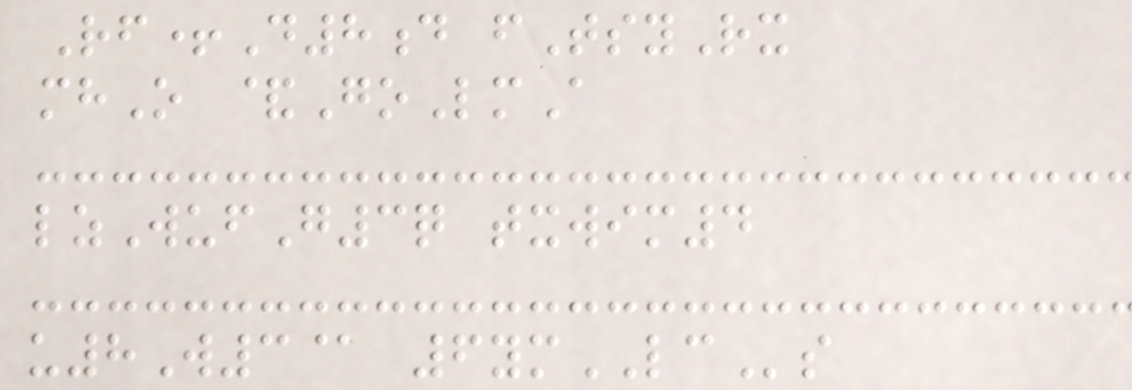Rf+D8d fTsyRx
mhO &GoLmA
lzWufG3q txwim4
u8W3@ 6ymLCs
